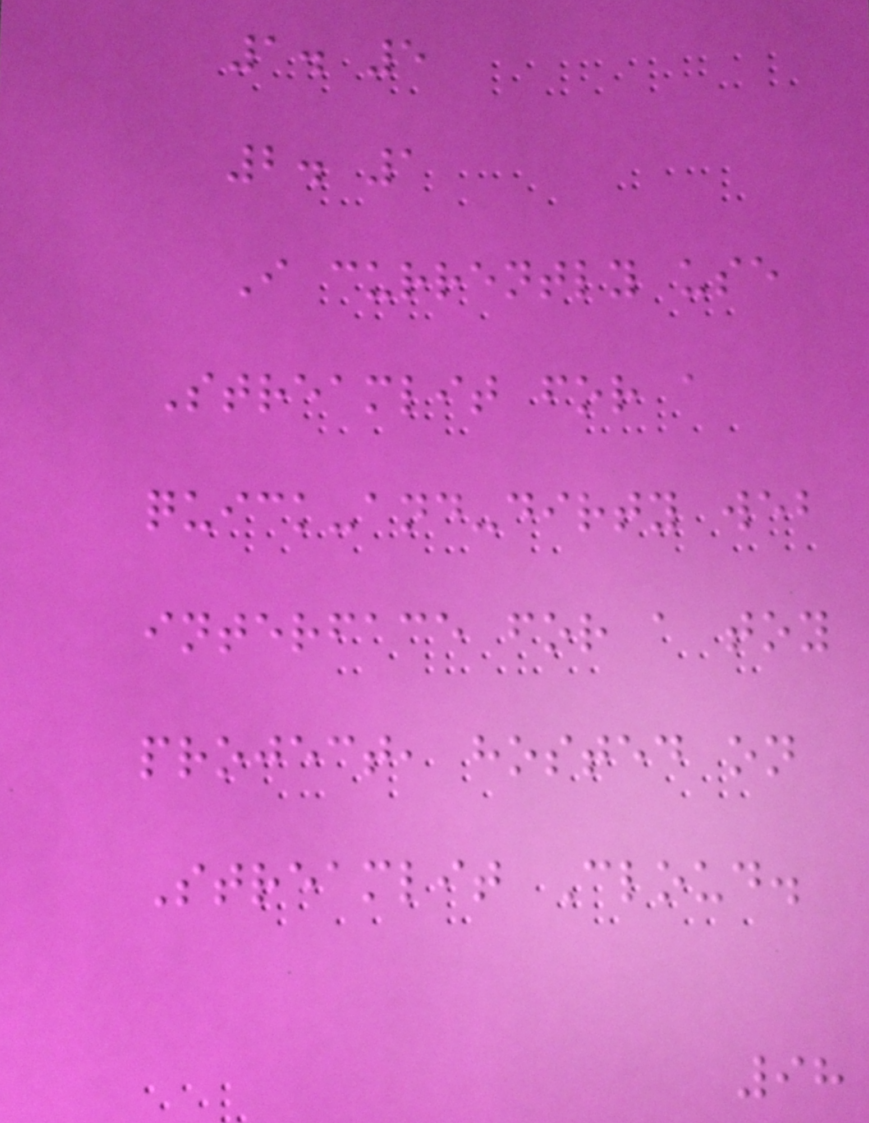1. 5
2. 1
I currently use
Streamlit for a
quick-and-dirty web
interface for a toy
project, hosted on
Streamlit Cloud.
98
